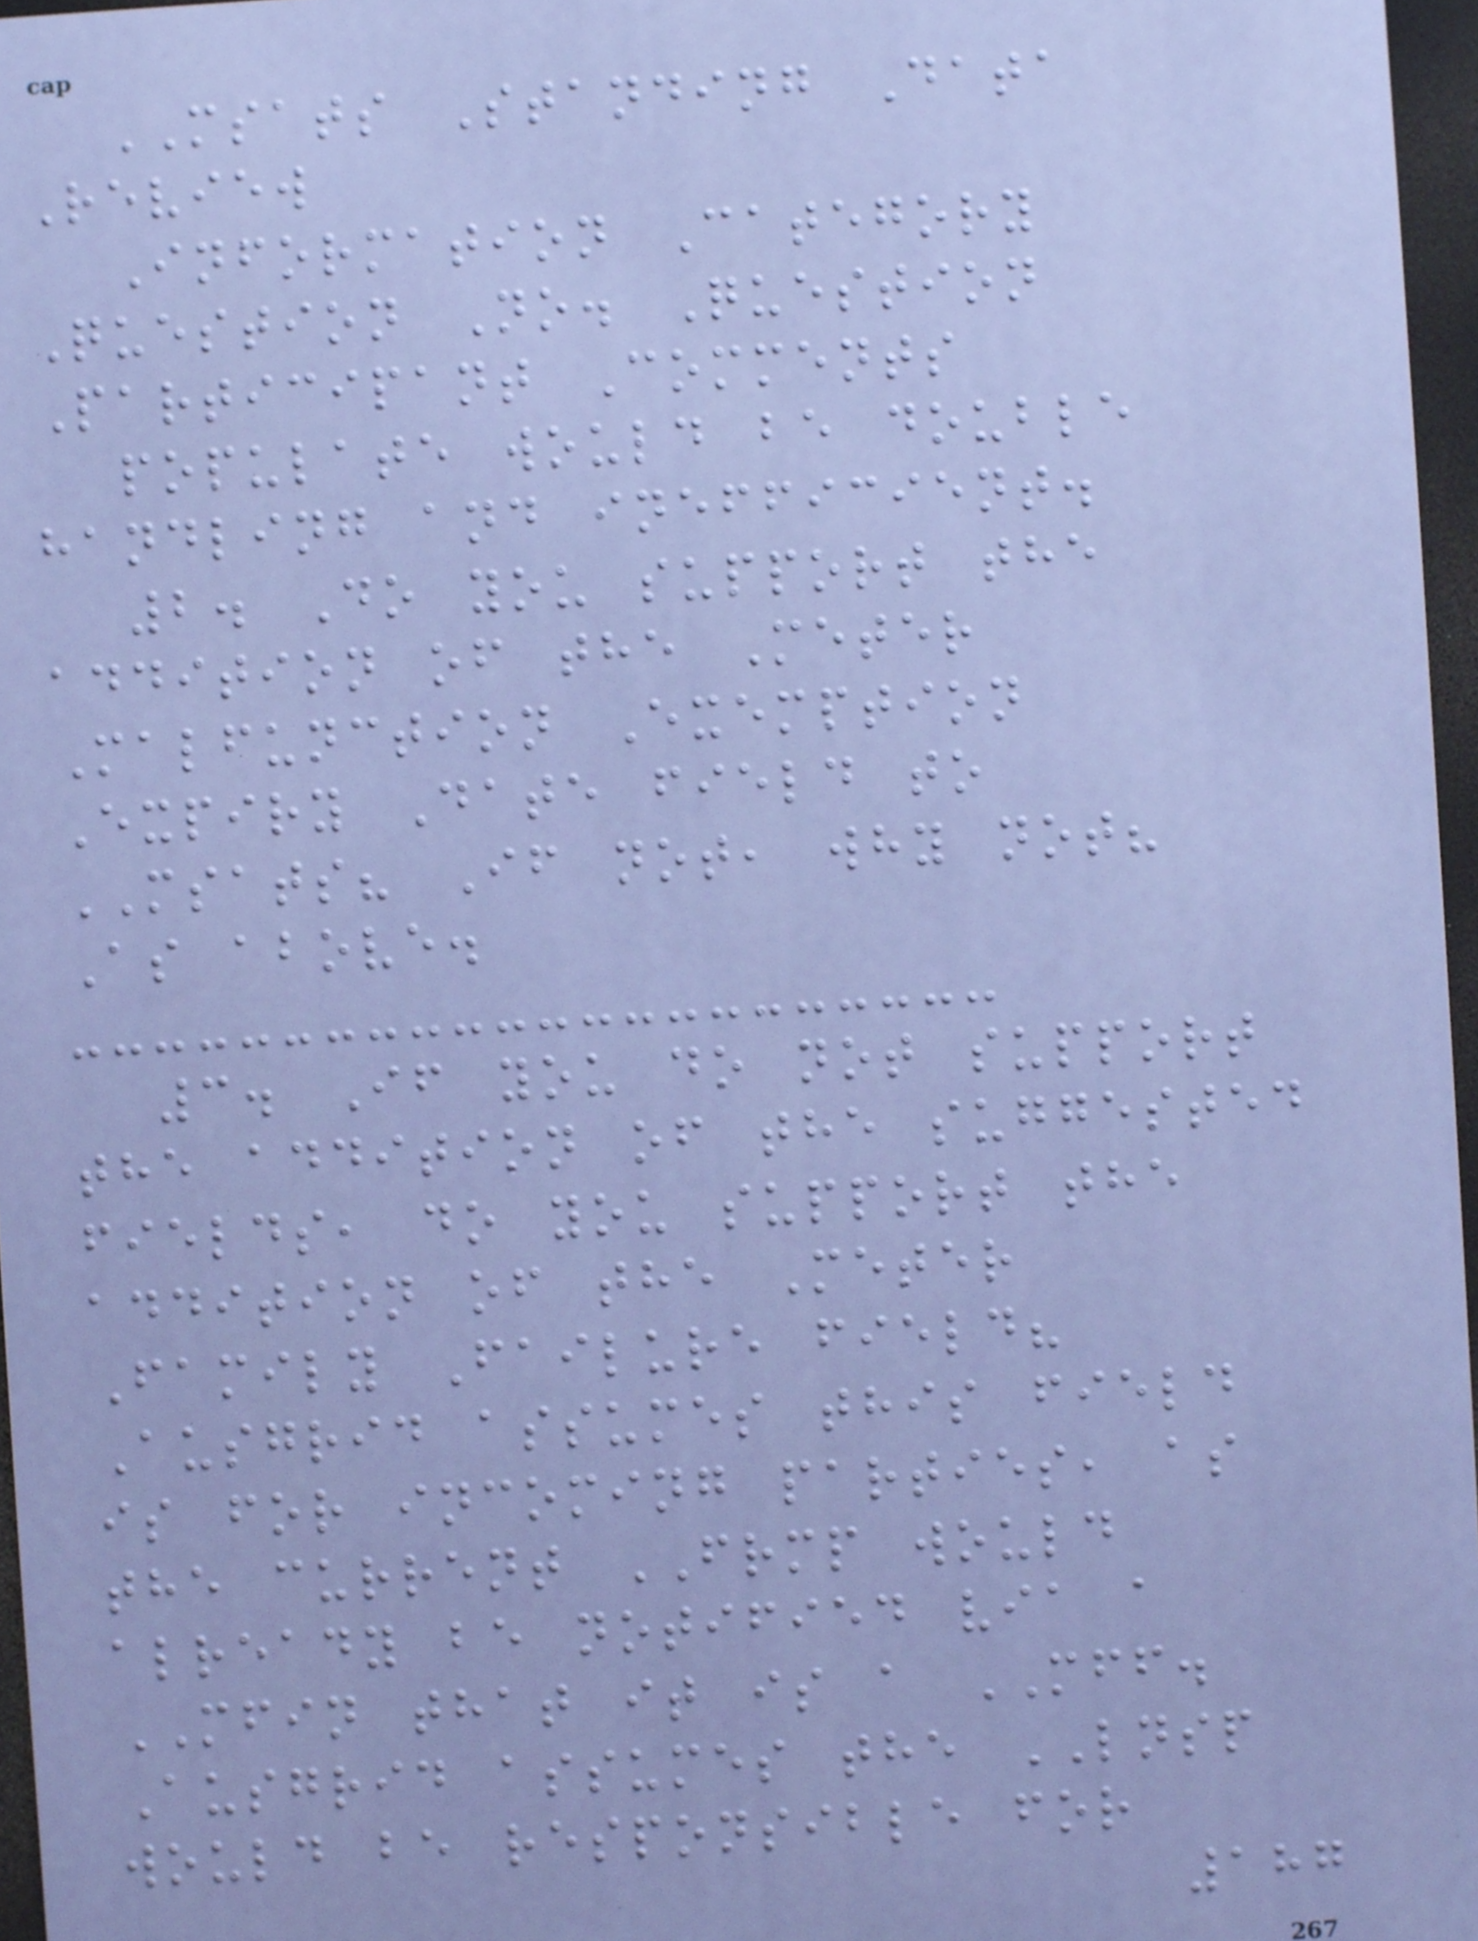MSATS Standing Data
Review
Information Category
Question No. Question
Participant Comments
populate would be double
handling and inefficient.
2. Do you support the
addition of the Meter
Malfunction Exemption
Expiry Date field to
MSATS? If not, why not?
As above.
3. If you do not support
the addition of the suggested
fields, do you support the
addition of the Meter
Family Failure field?
Ausgrid assumes this field
is for incoming parties, as
the current FRMP would
already be notified via a
MFIN that it is a MFF.
Ausgrid assumes the LNSP
would be responsible for
187
